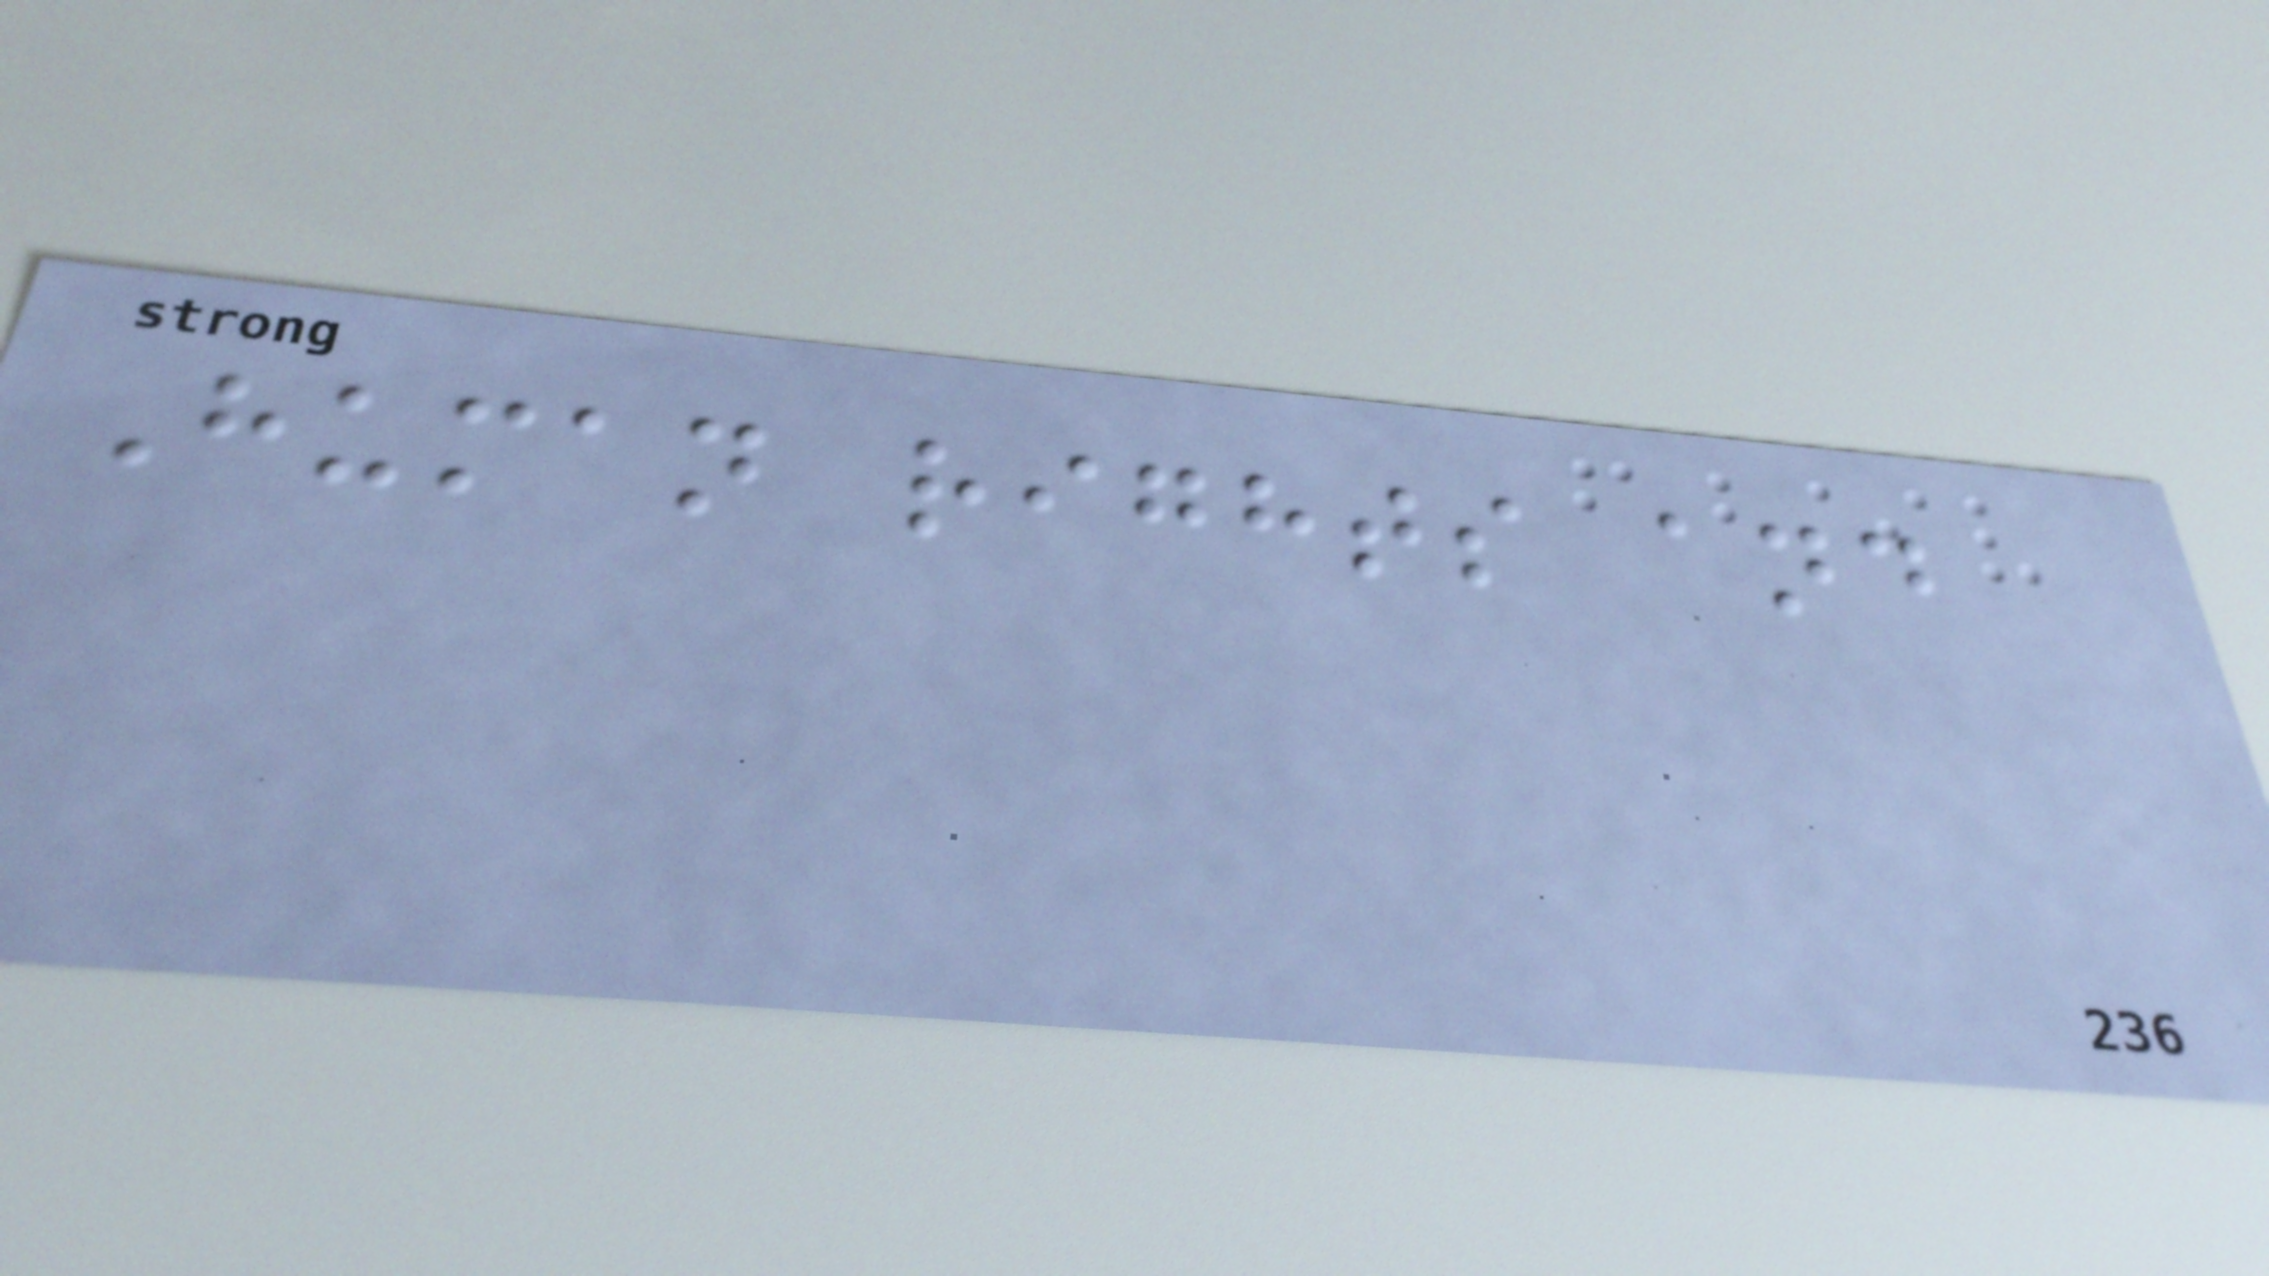Human rights and
